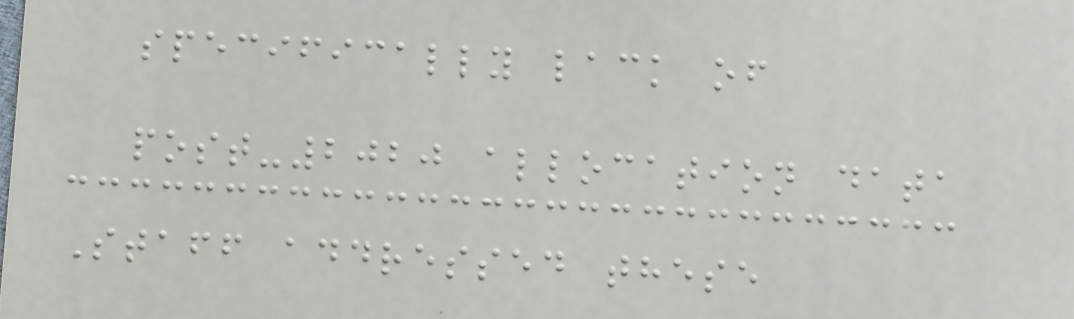specifically lack of
post-2020 allocation data
Staff addressed these
